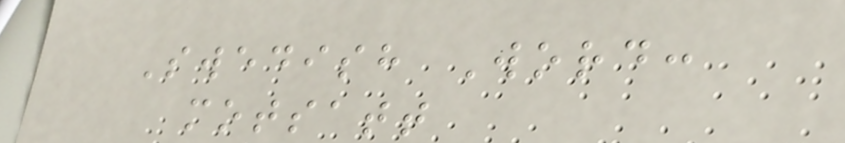Swedish Word:
motsatt
